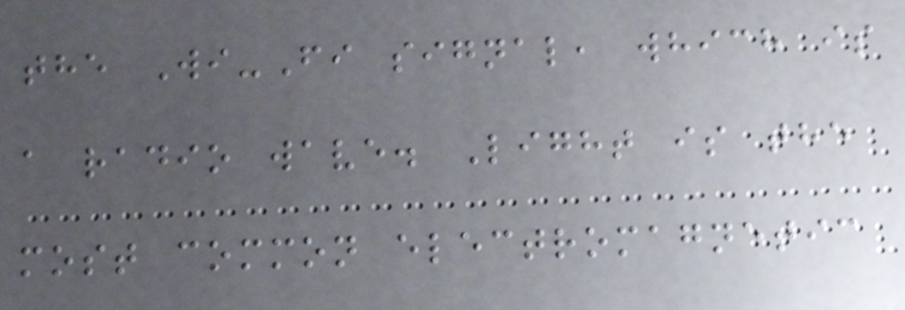the Wi-Fi signal, which is
a radio wave. Light is the
most common electromagnetic
